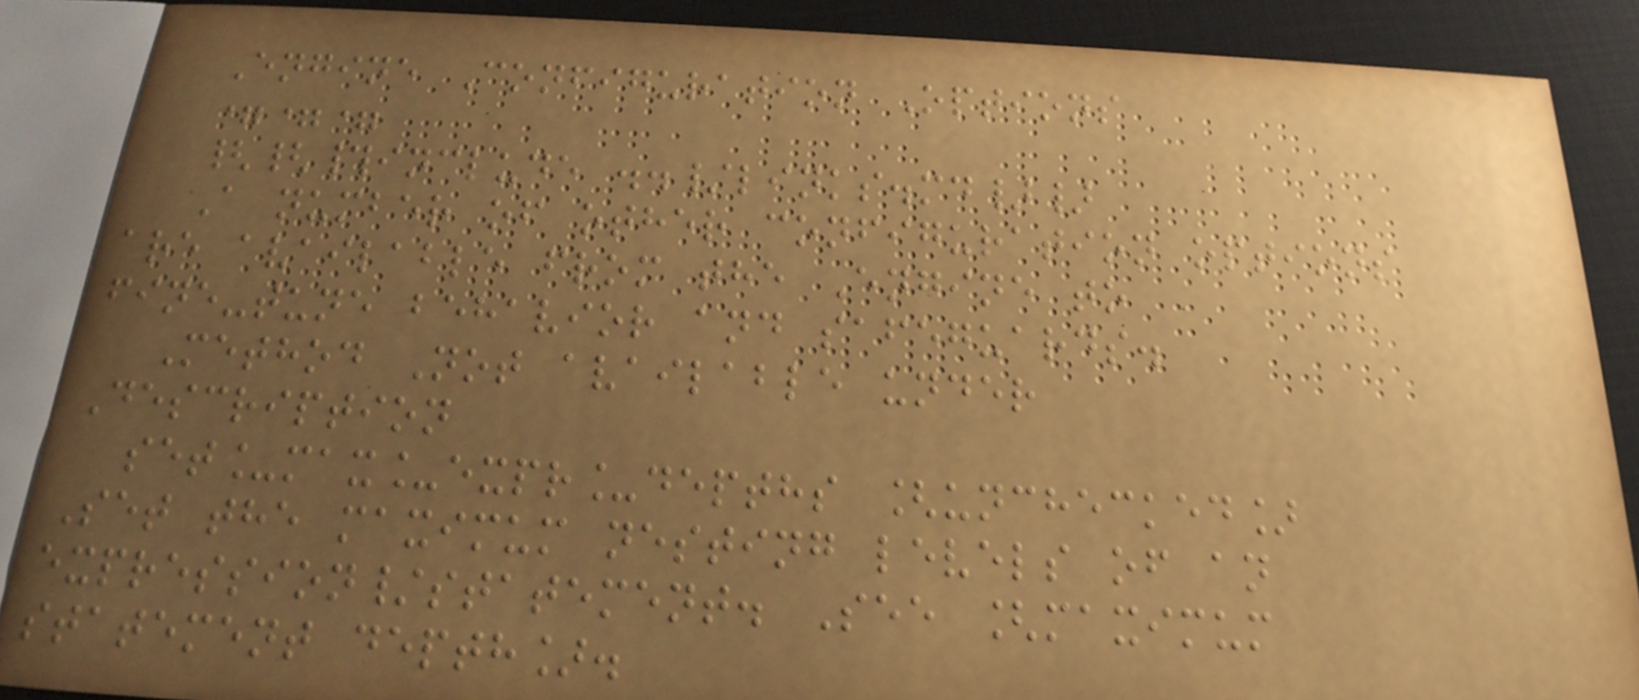Engine Configuration Options
===
{{#include ../links.md}}
A number of other configuration options
are available from the Engine to
fine-tune behavior and safeguards.
Method Not available under
Description
set_max_expr_depths [unchecked]
Set the maximum nesting levels of an
expression/statement. See [maximum
statement depth].
